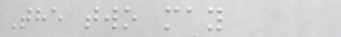The two may
